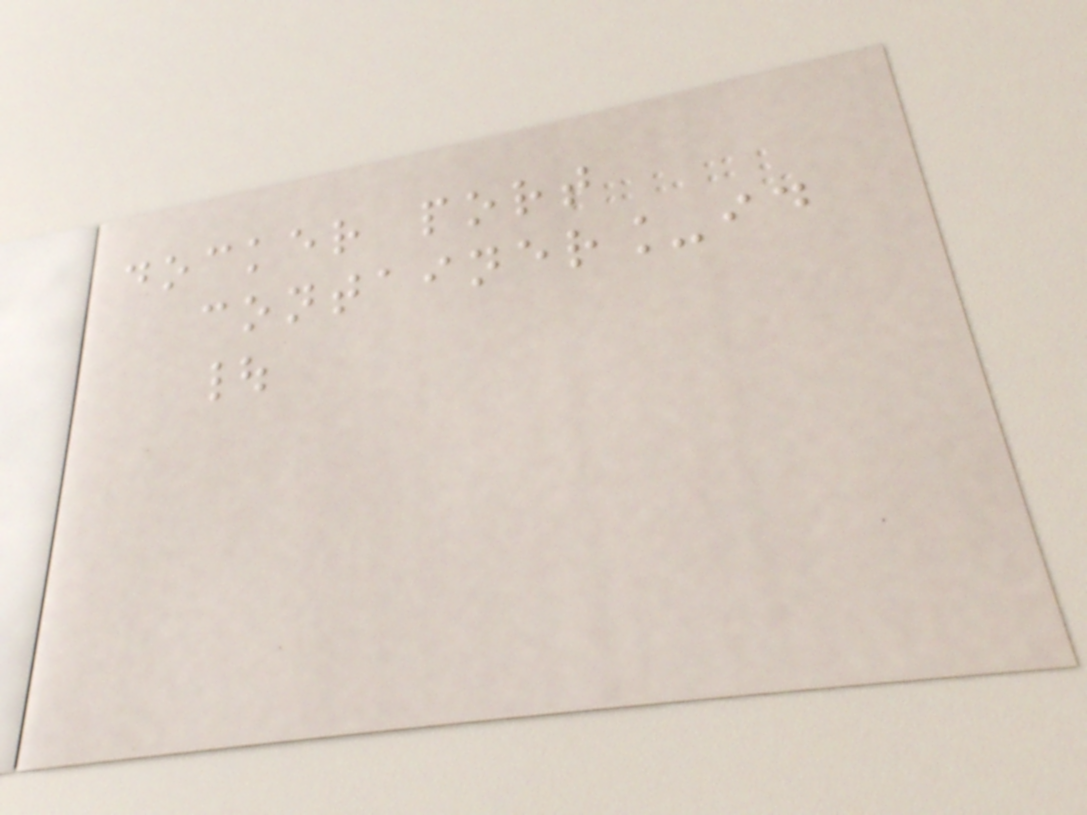docker port
container_id
|
